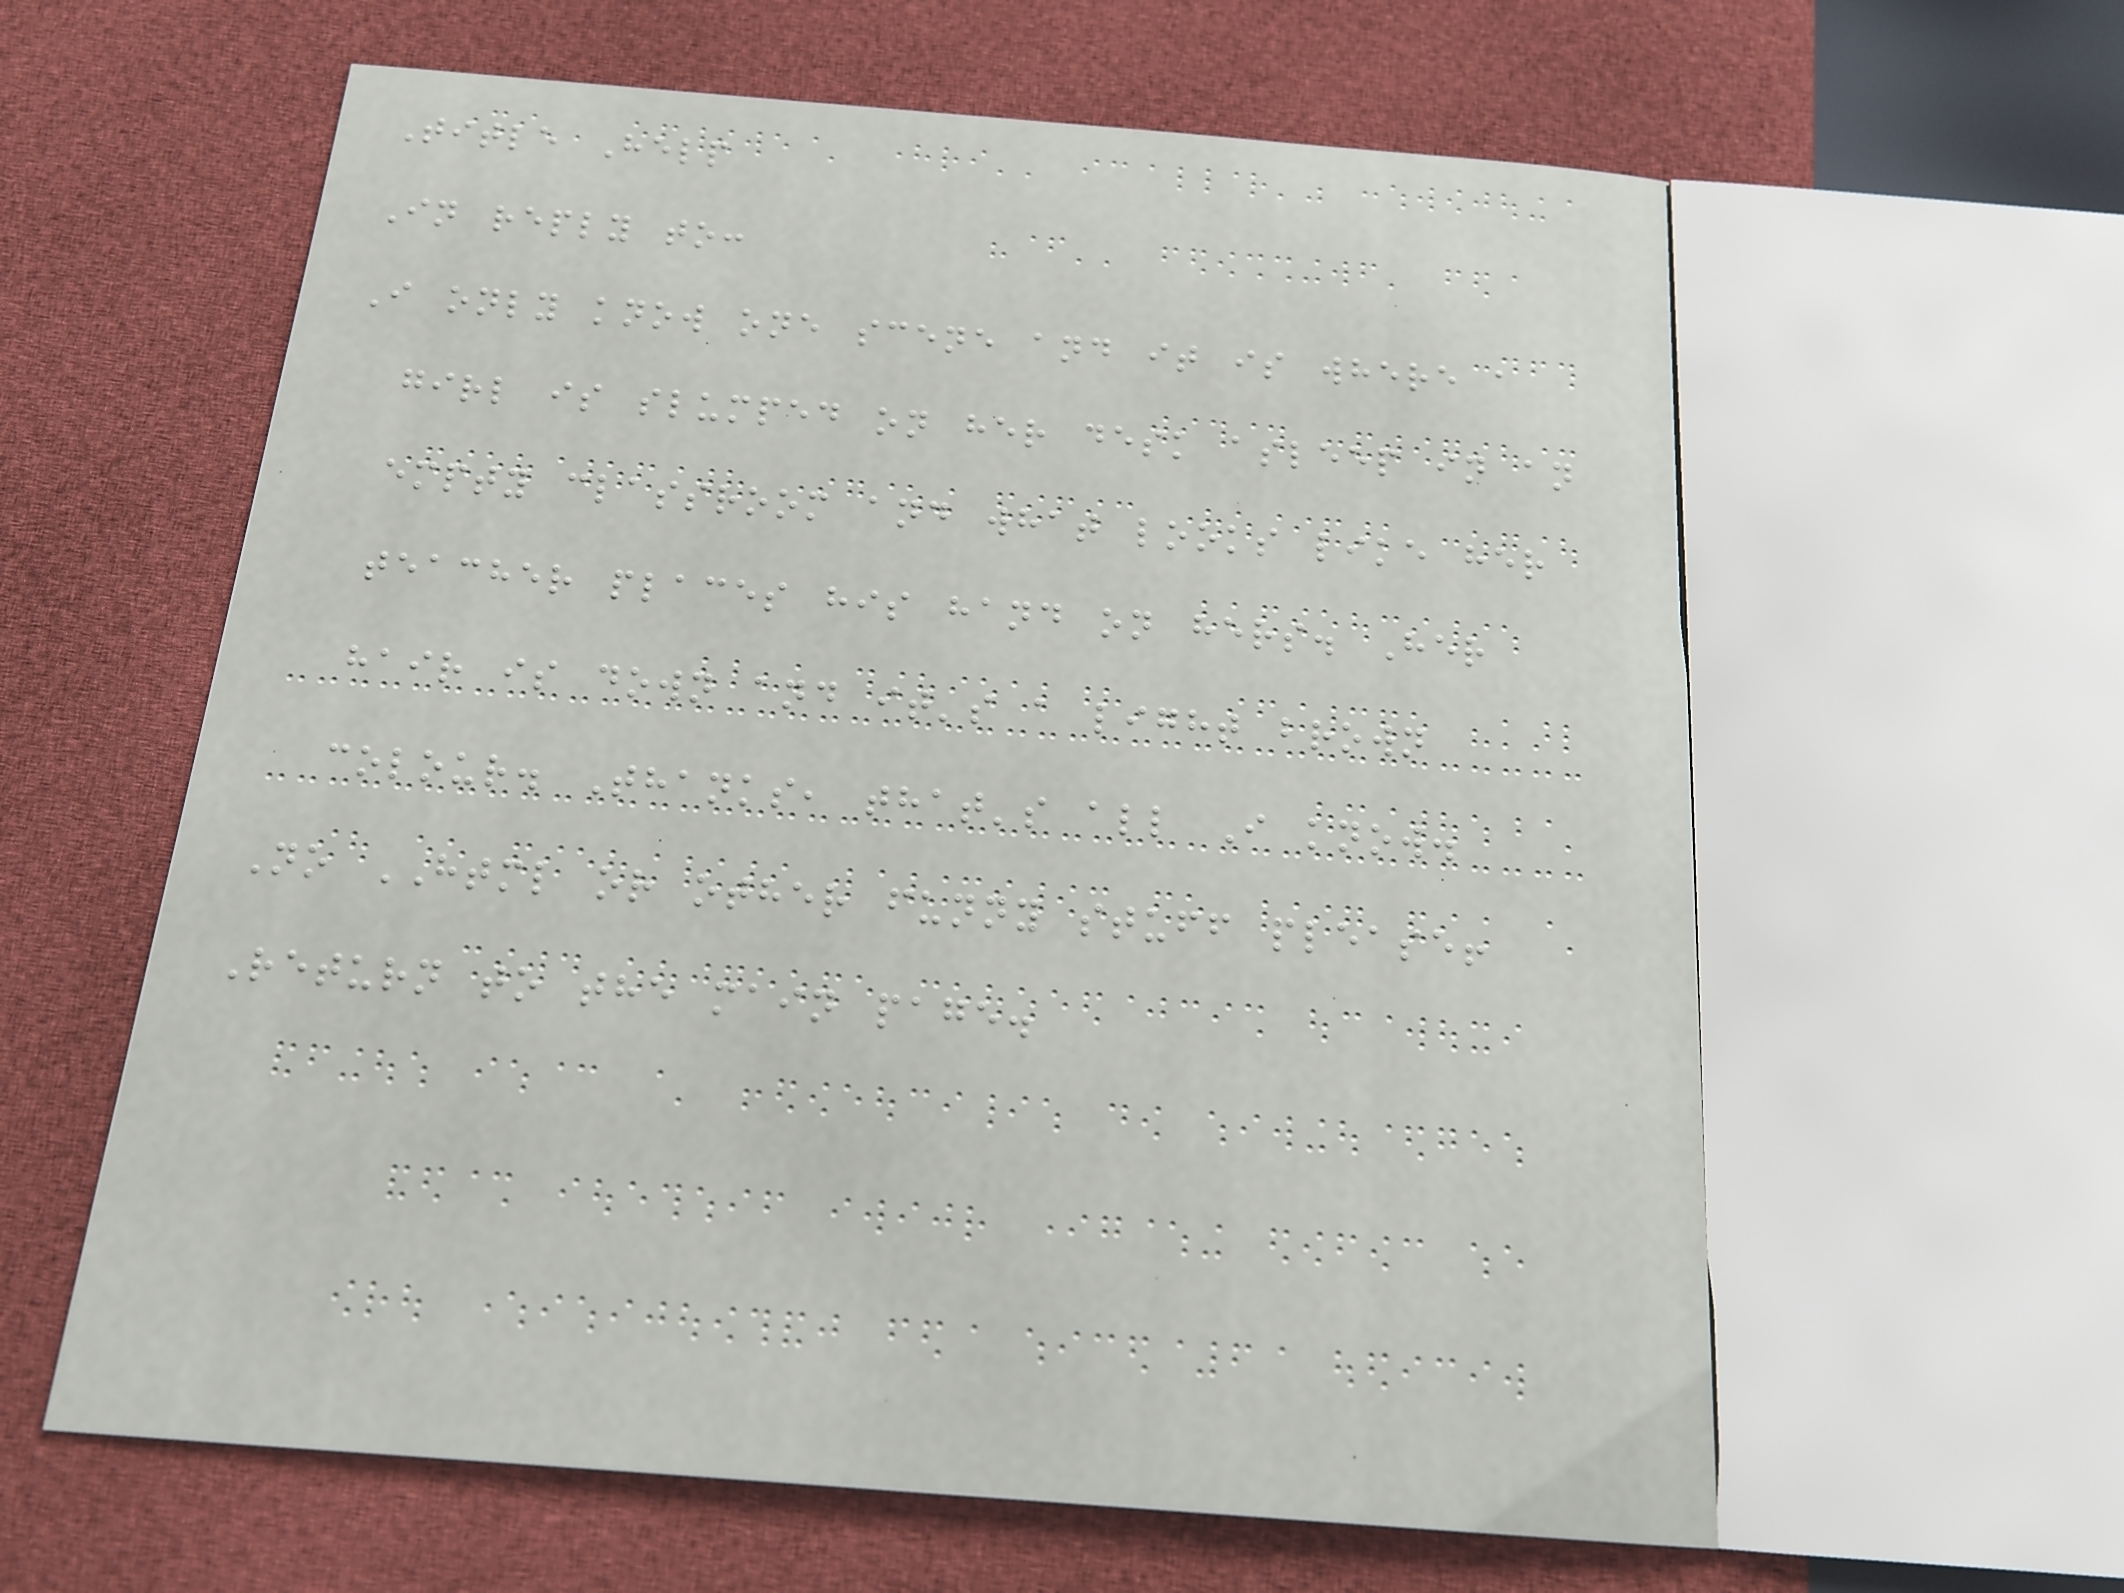Title Help
In reply to:
I only know one scene and it is where a
girl is slumped on her desk asleep in an
empty classroom and what looks like her
teacher places his hand on hers. Her
hair is down and it's a light brown
colour. Thanks, that's all I know.
No HTML or other funny stuff please!
Return to the main page.
